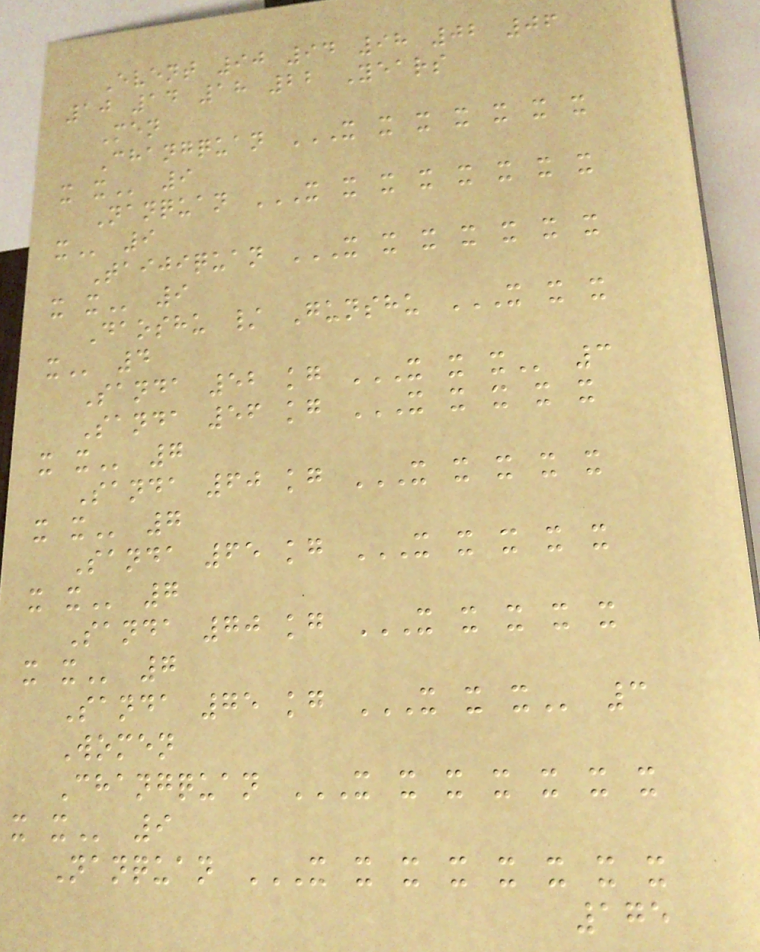Event 90 94 98 02 06
10 14 18 22 Years
Men
Changquan X X X X X X X
X X 9
Nanquan X X X X X X X X
X 9
Taijiquan X X X X X X X
X X 9
Daoshu / Gunshu X X X
X 4
Sanda 52 kg X X X 3
Sanda 56 kg X X X X X
X X 7
Sanda 60 kg X X X X X
X X 7
Sanda 65 kg X X X X X
X X 7
Sanda 70 kg X X X X X
X X 7
Sanda 75 kg X X X 3
Women
Changquan X X X X X X X
X X 9
Nanquan X X X X X X X X
175
